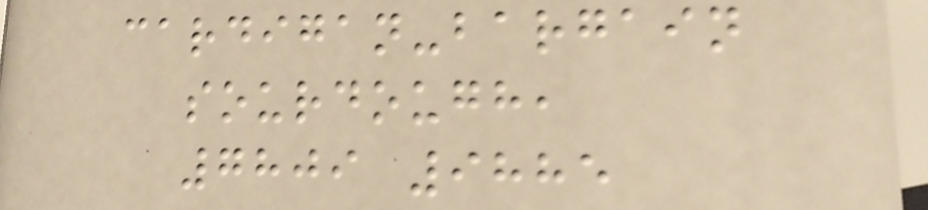cardigan-bargain
sourdough,
7809 9885
